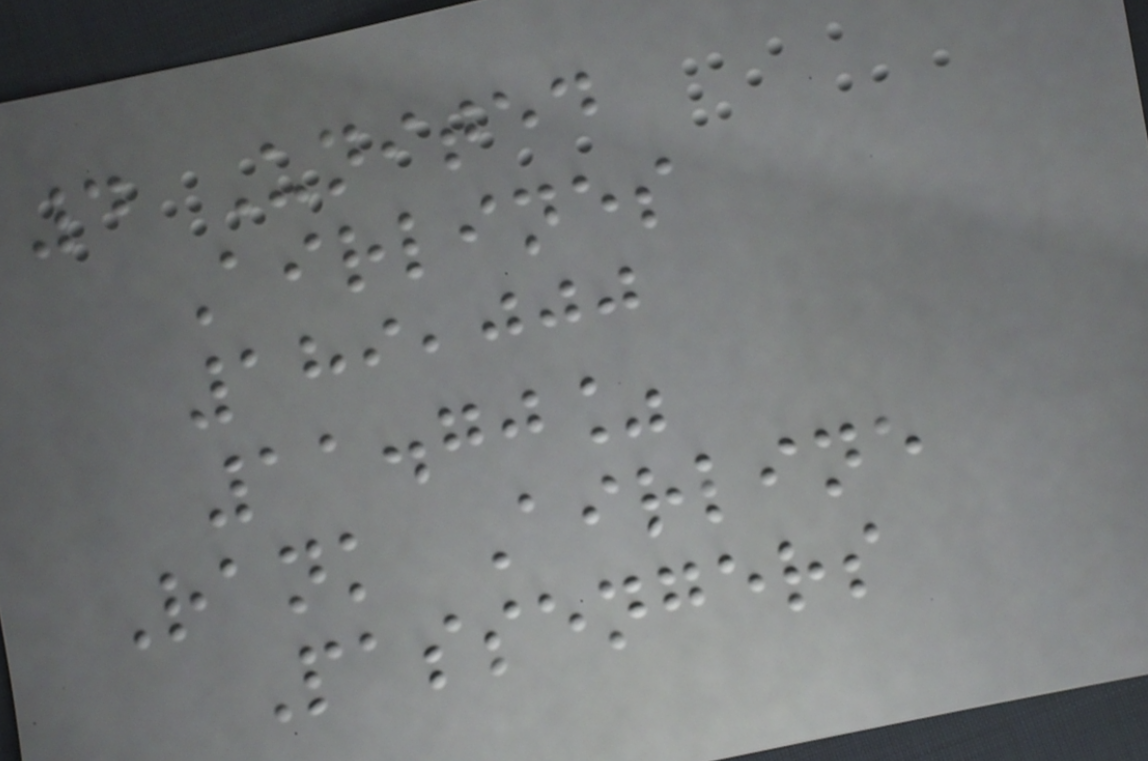4 United
Airlines
189,000
11.70%
Rank Airline
Passengers
